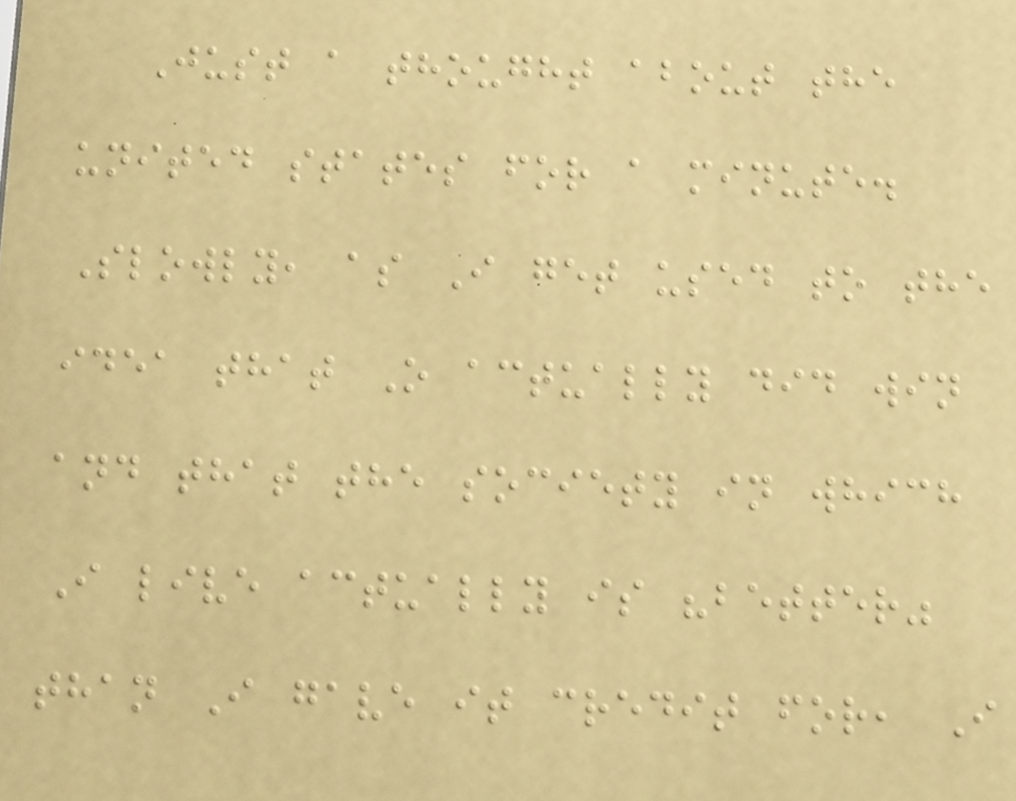Just a thought about the
united states for a minute.
Slowly, as I get used to the
idea that O actually did win
and that the society in which
I live actually is "better"
than I gave it credit for, I
